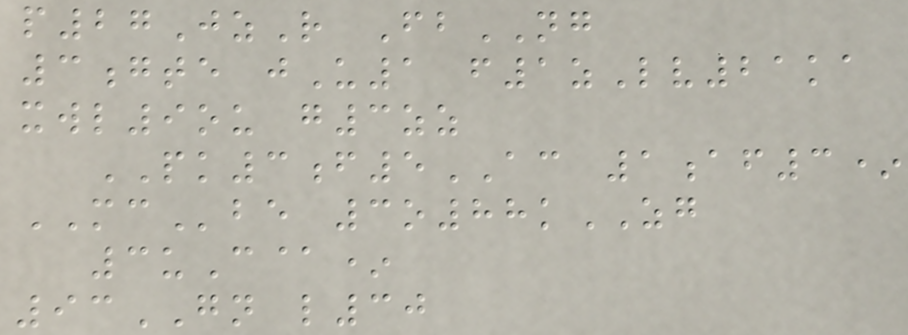p27JzR FbNG
3gte jU1 f1zLv21ka
xwl9ou g3zz
PK3f5AC 1af3*
MCbe 3o88kZG
3uC@*
93GN l30
